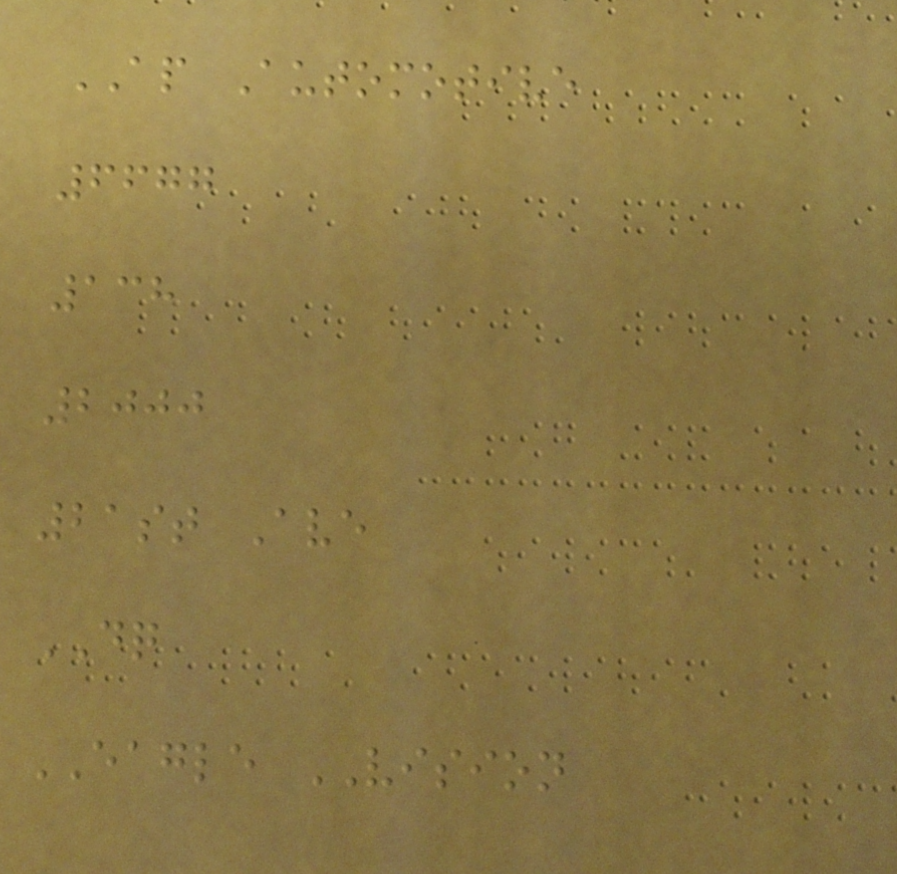AP Automotive
6677
138
2000
21st Ave
DQ
EAGLE VISION
